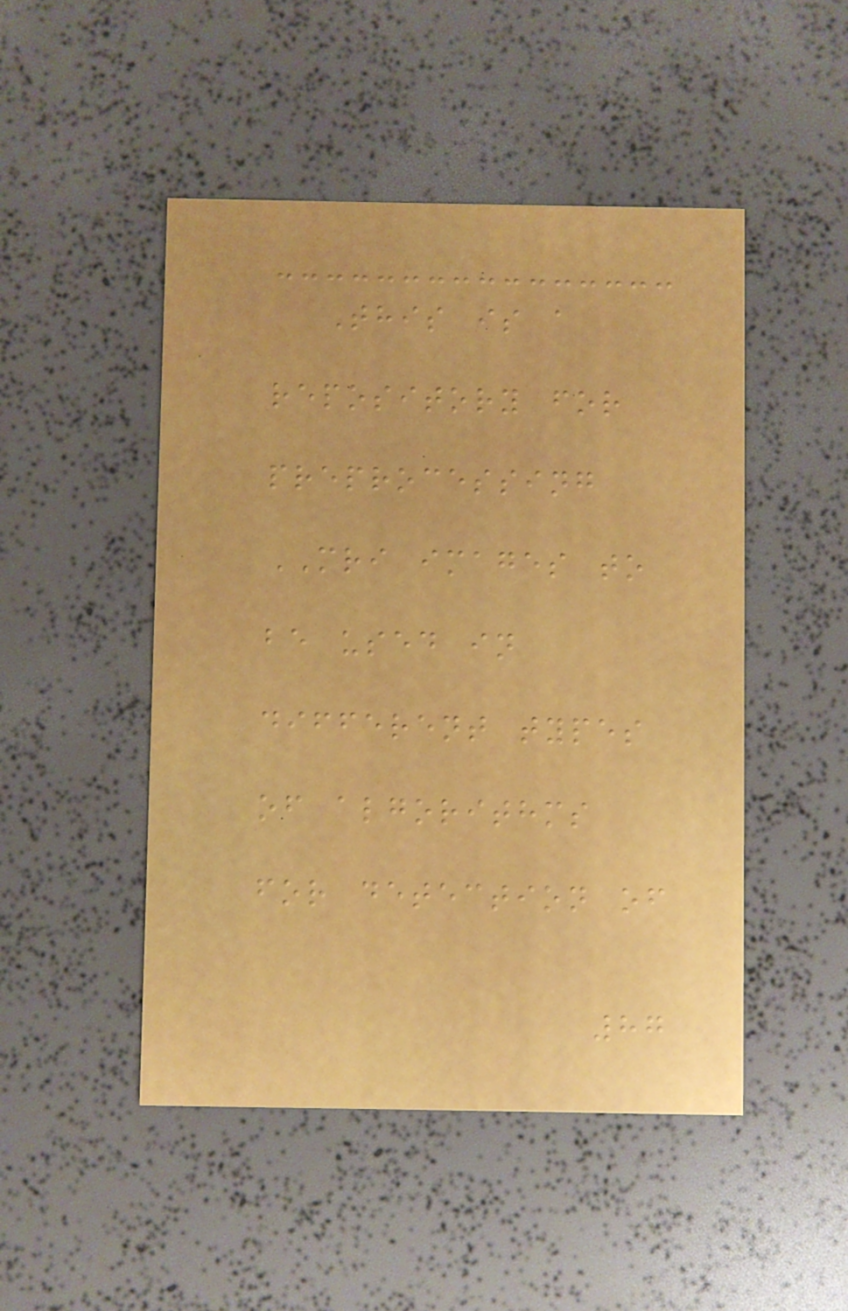This is a
repository for
preprocessing
MRI images to
be used in
different types
of algorithms
for detection of
87
